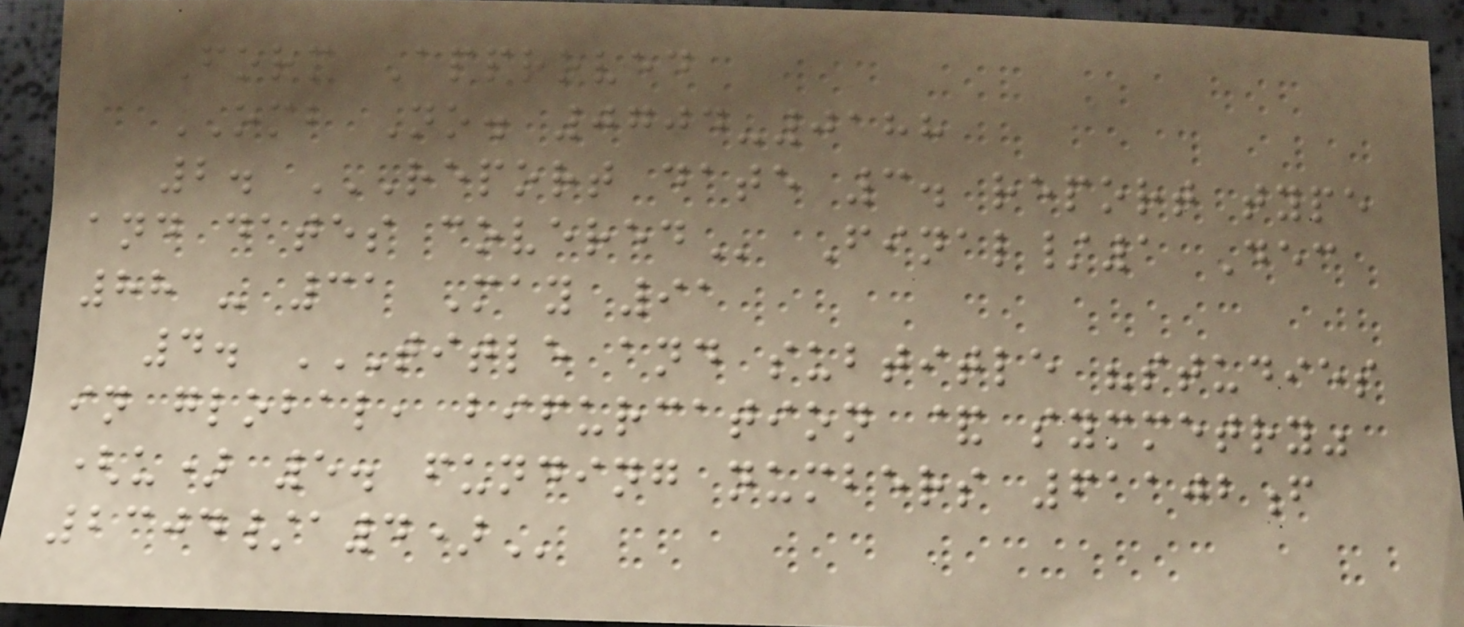Form Approved
OMB No. 0704-0188
2. REPORT DATE 3. REPORT TYPE
AND DATES COVERED Final/1 Dec
88 - 31 May 91
4. TITLE AND SUBTITLE "STUDIES
IN GLOBAL, BIFURCATION & SYMMETRY"
(U) 5. FUNDING NUMBERS 61102F
2304/A4)
